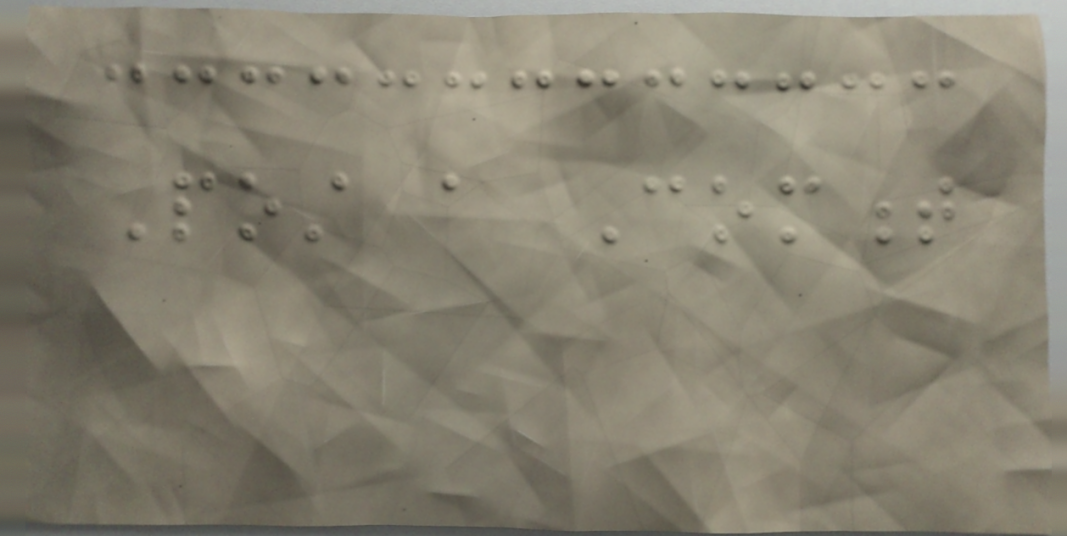Post a Comment
